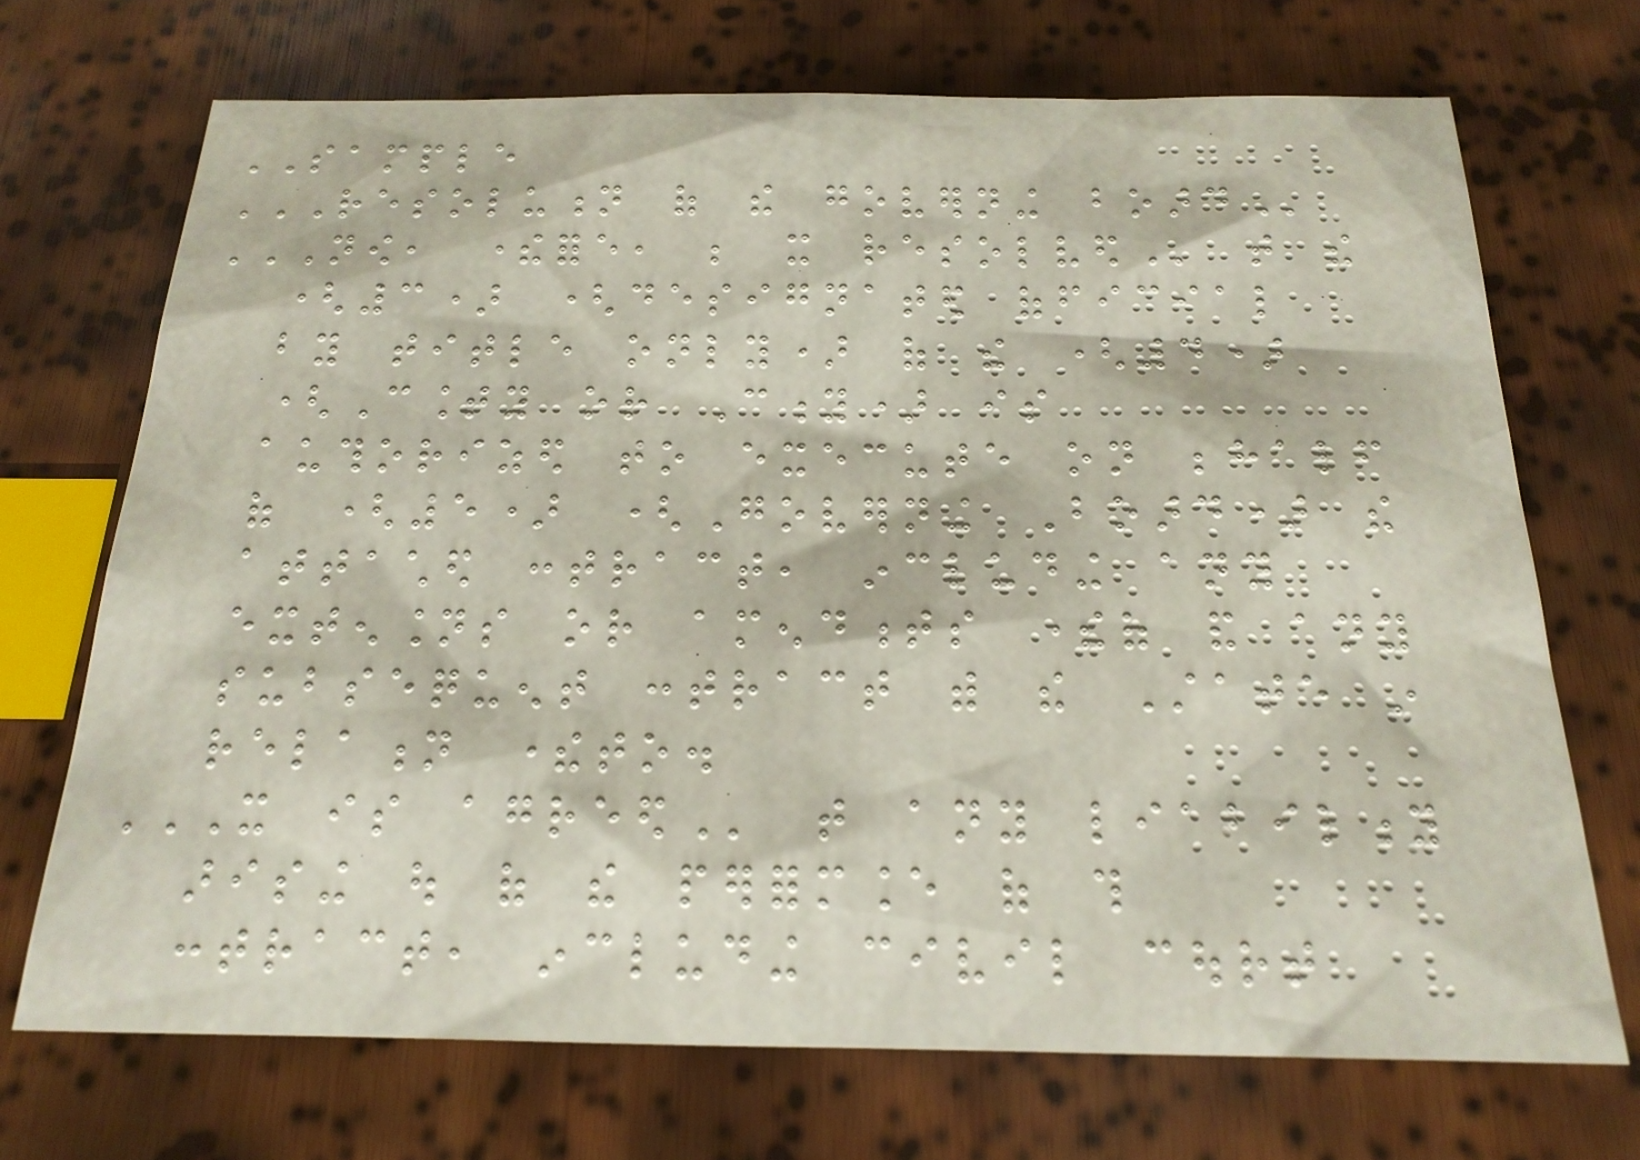SAMPLE
RESOLUTION OF THE GOVERNING BOARD
NOW, THEREFORE, BE IT RESOLVED that the
(3) (designated official
by title only) of the (4)
(County or City) is
authorized to execute on behalf
of (5) (Governing Board) the
attached contract, including any
extensions or amendments thereof and any
subsequent contract with the State in
relation thereto.
IT IS AGREED that any liability
arising out of the performance of this
contract, including civil court
